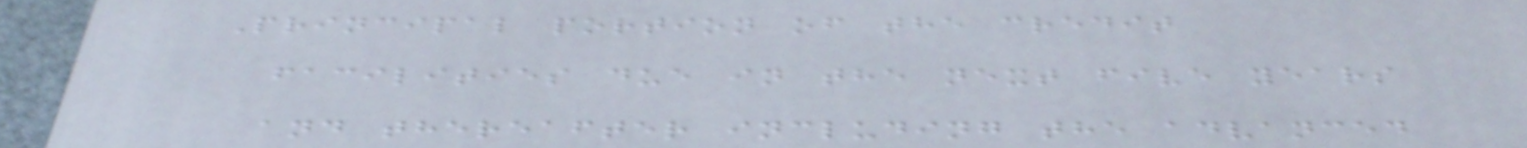Principal portion of the credit
facilities due in the next five years
and thereafter including the advanced
